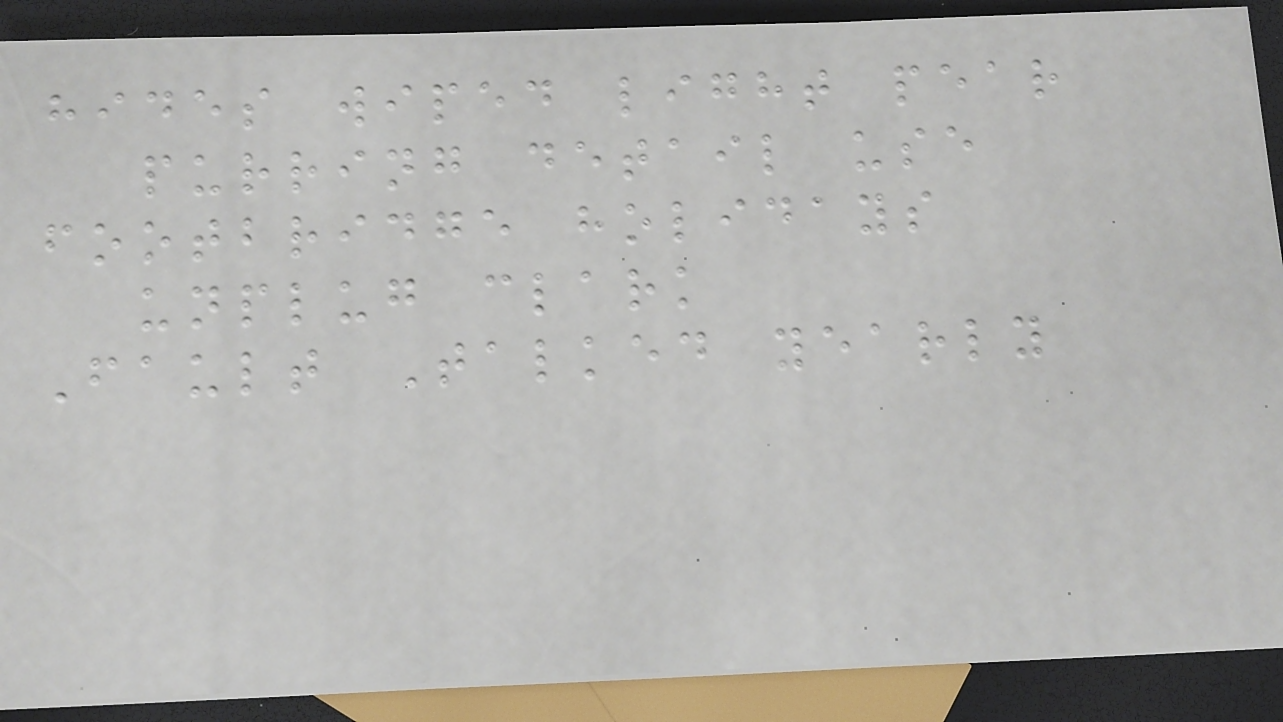hides wiped light pear
purring detail use
footbridge holidays
unplug clark
Fault Talked yearly
